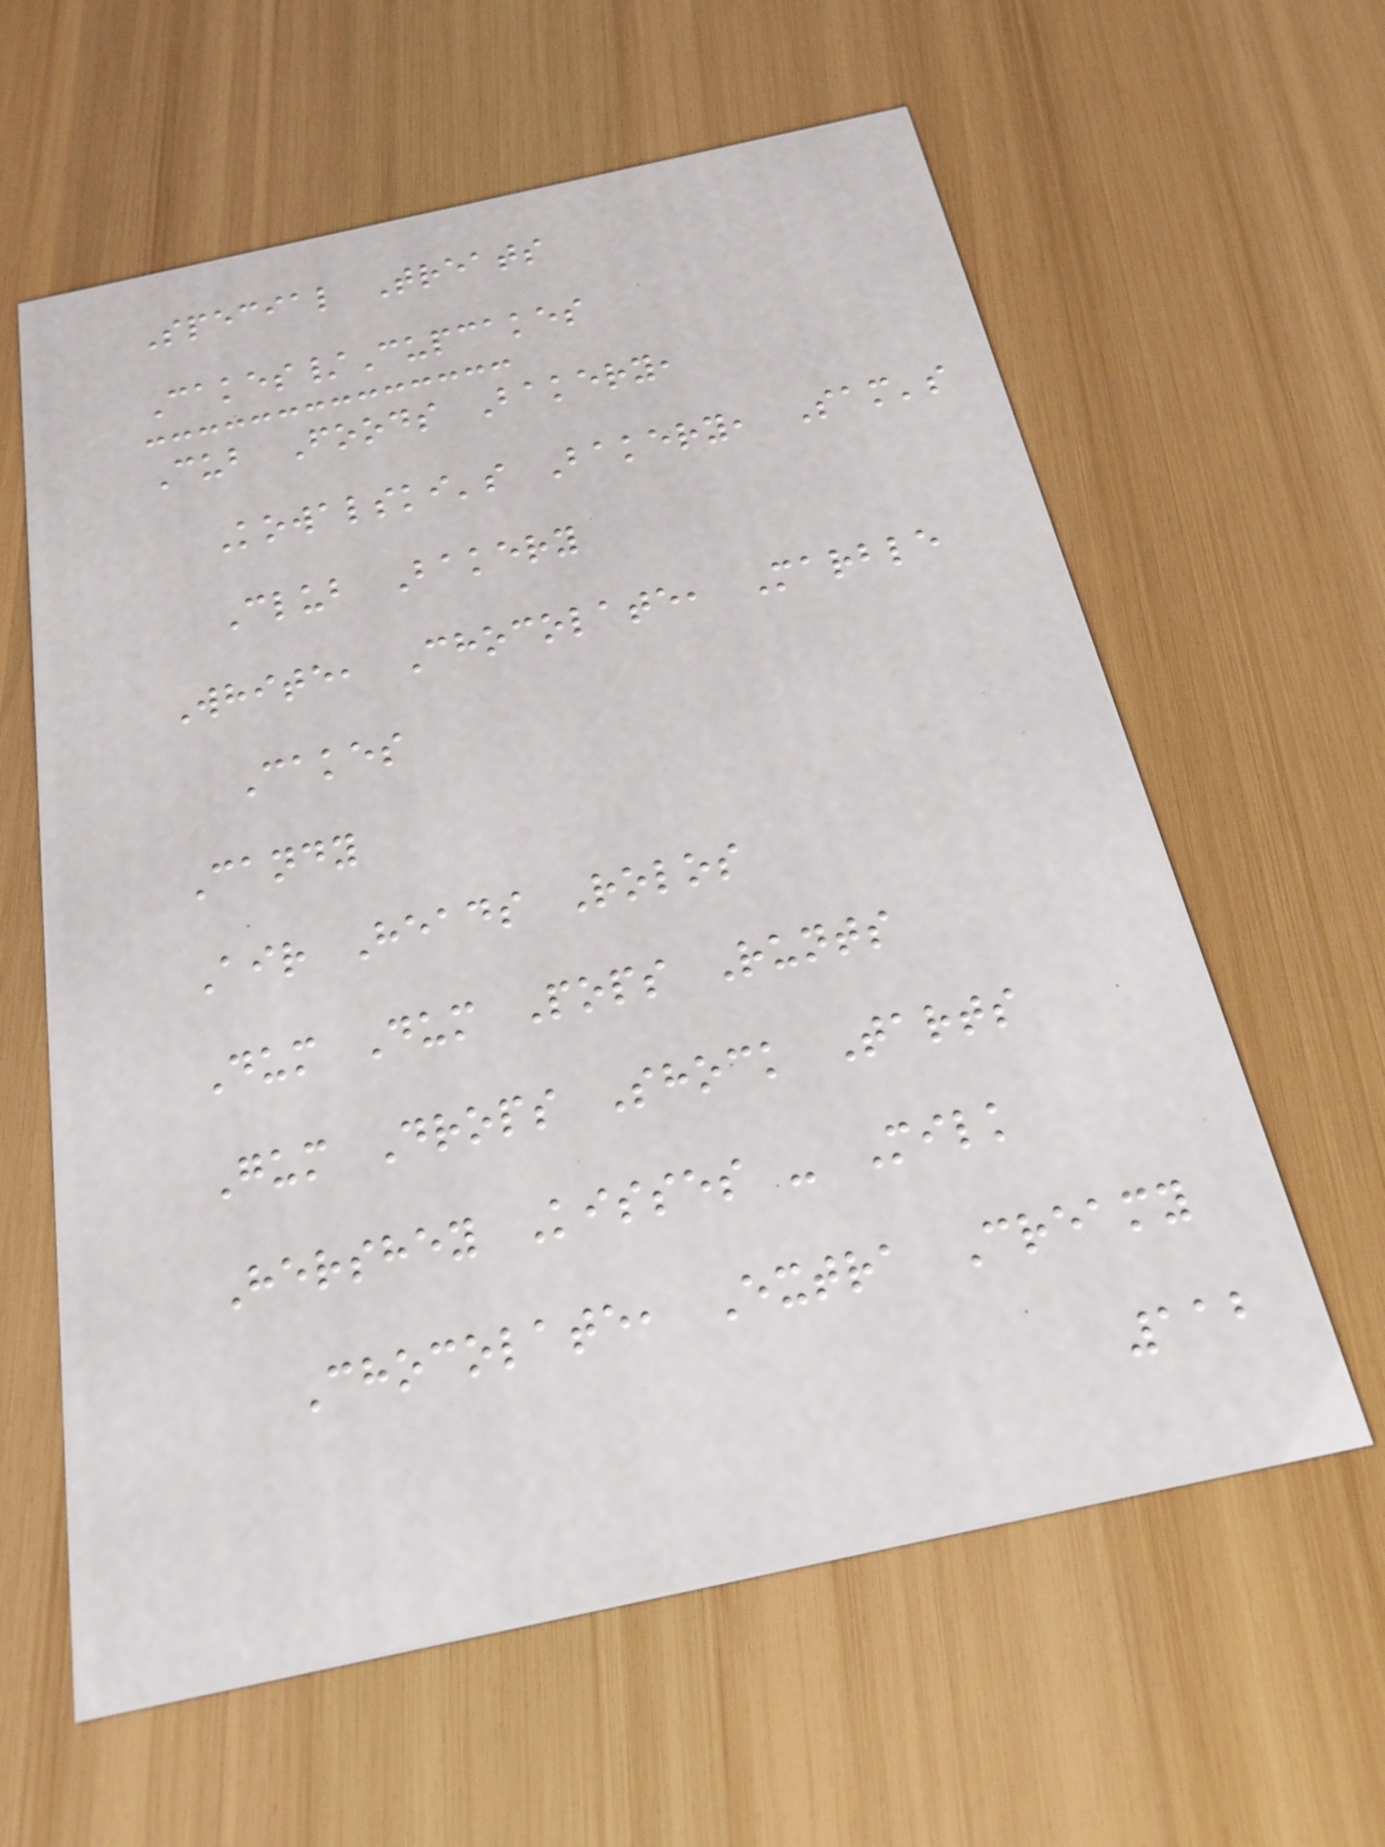Special Treats
Cakes/Cupcakes
Cub Foods Bakery,
Kowalski's Bakery, Sam's
Club Bakery
White, Chocolate, Marble
Cakes
Candy
Air Heads Rolos
Dum Dum Pops Runts
Gum Drops Shock Tarts
Hershey Kisses - Milk
Chocolate, Extra Creamy
112
